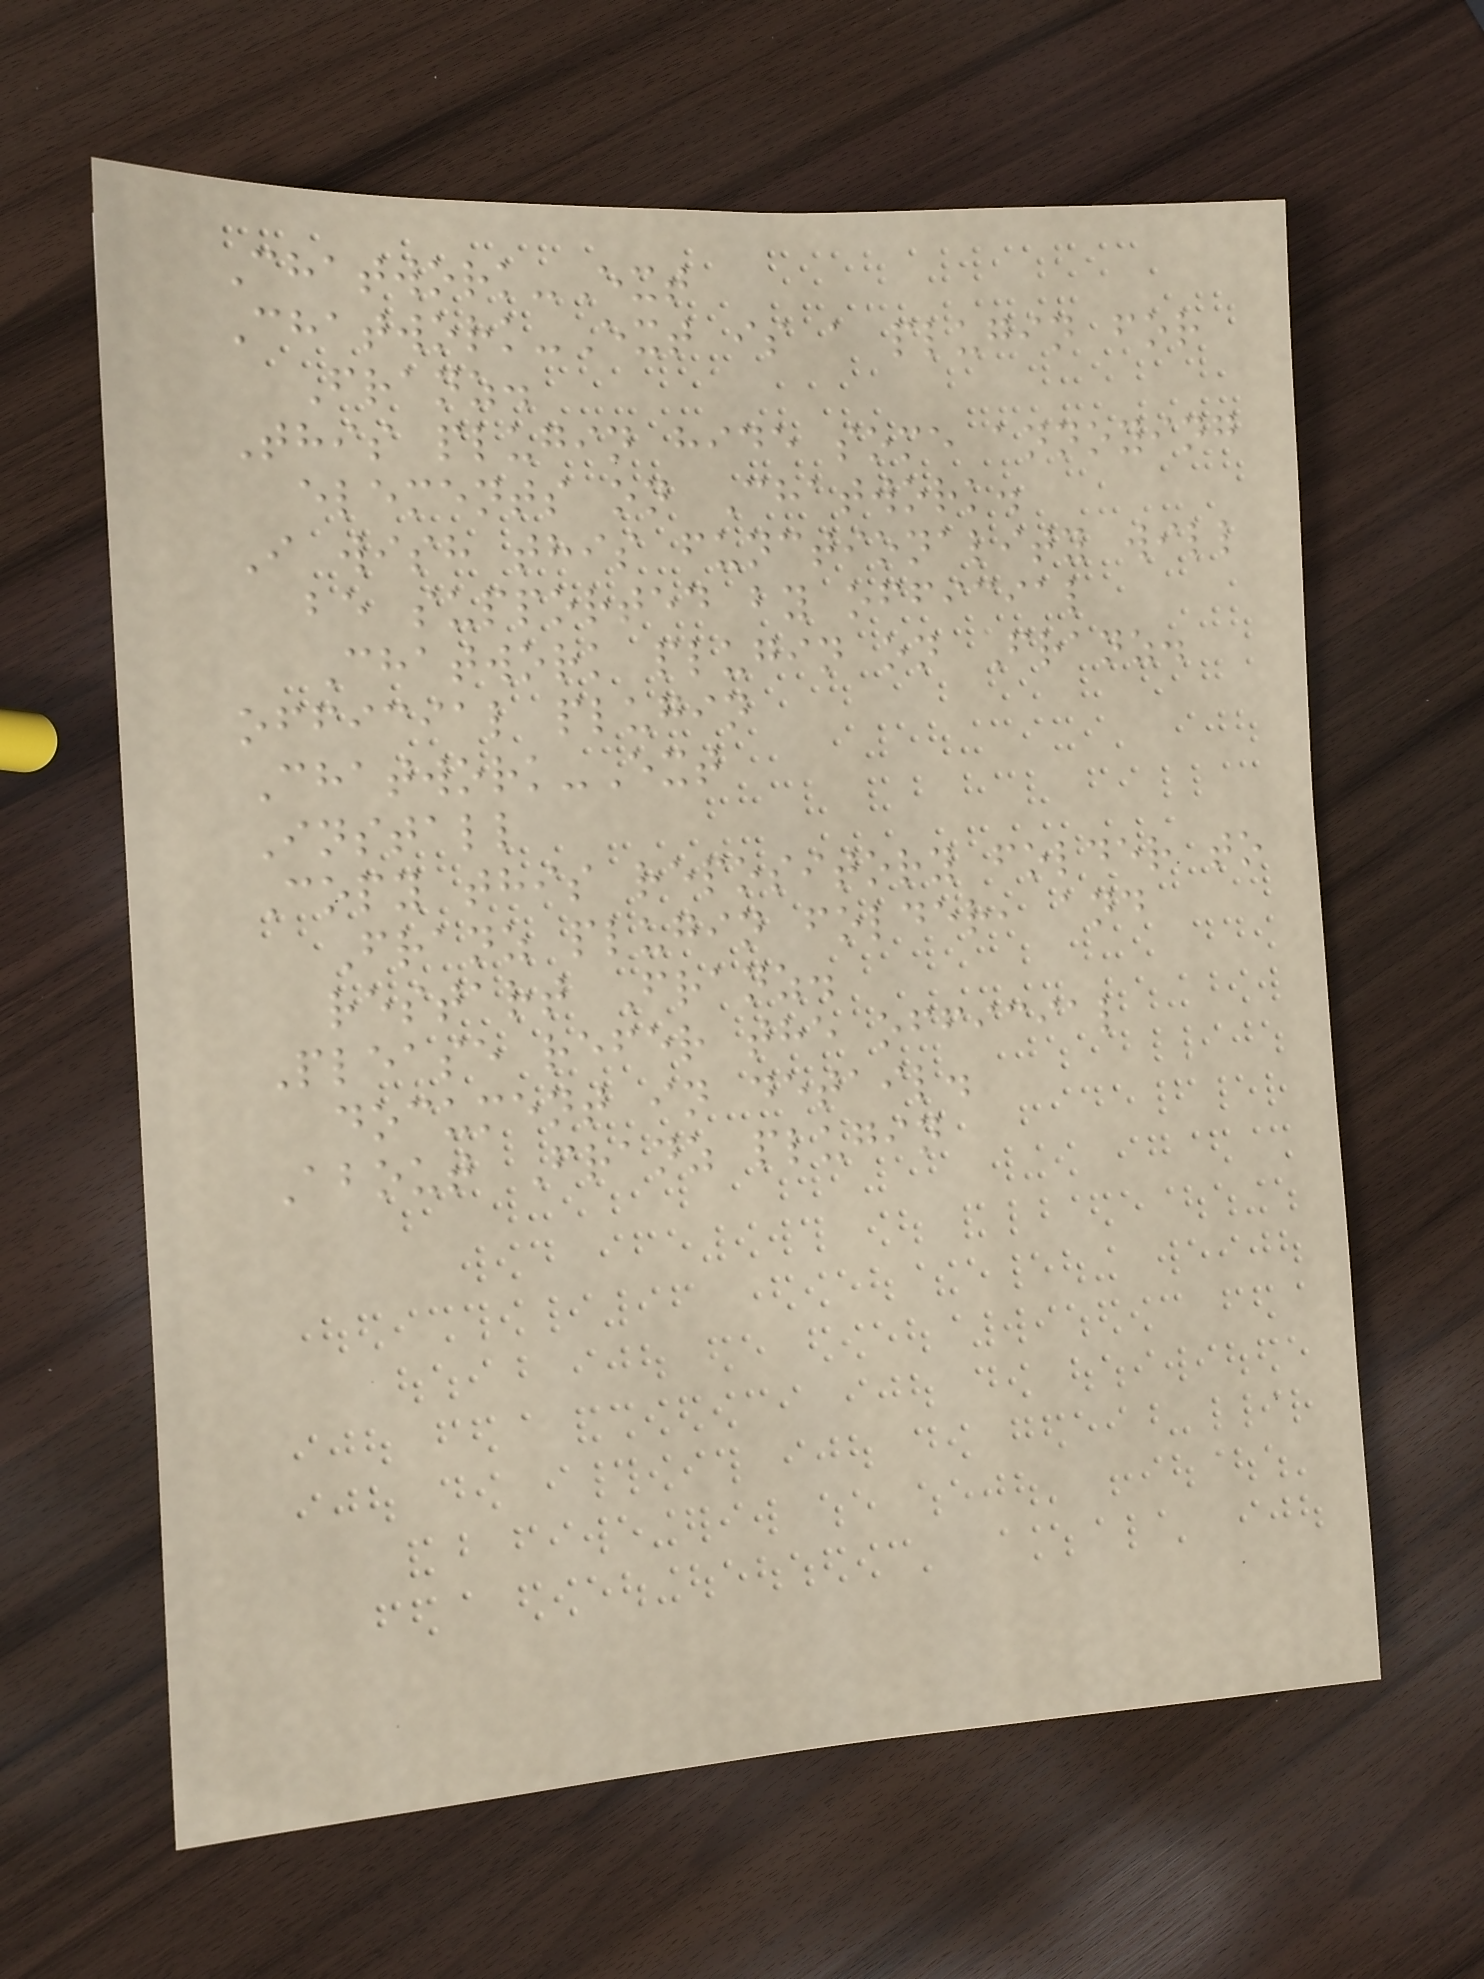Chatwork-Ext
Chatwork-Ext is a plugin for
Franz.
This plugin hide some annoying
elements on Chatwork.
I wish this functionality will
be supported by official
Chatwork plugin on Franz.
official plugin
Chatwork-Ext
Install
Copy this repository folder to
Franz plugin folder, and
restart Franz.
Please refer the official
document in detail.
About Franz plugin
